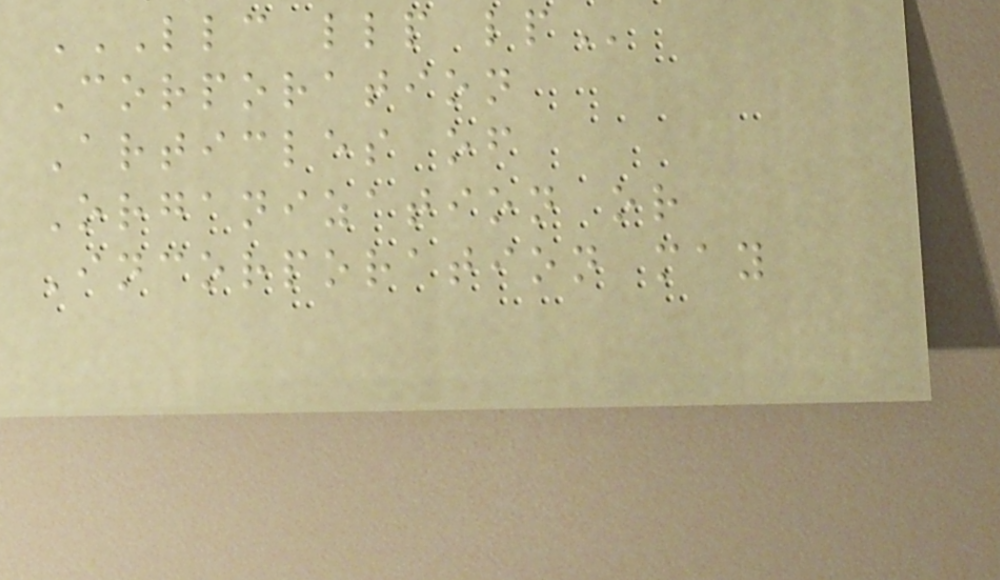LLC LLP LP
Corporation
Articles of
Organization or
Incorporation may
